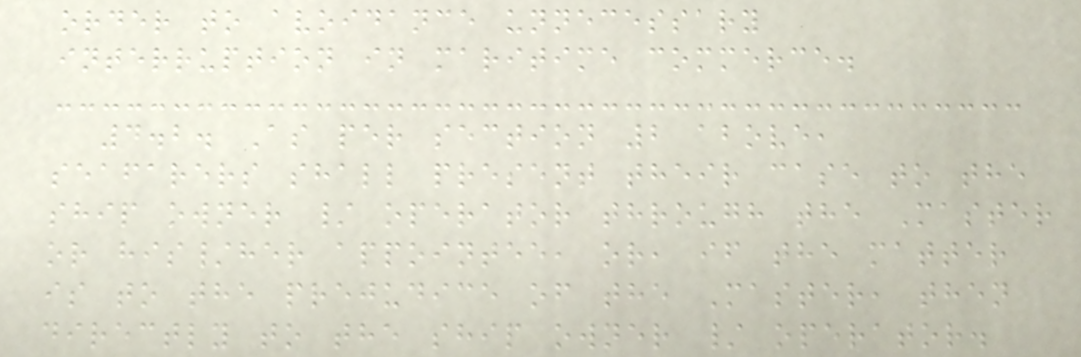order to avoidance unnecessary
interruption in maritime commerce.
4.2. As per section 2 above,
seafarers shall present their case to the
ship owner / operator through the Master
or his/her appointee, or, if the matter
is to the prejudice of the Master, then
directly to the ship owner / operator.
